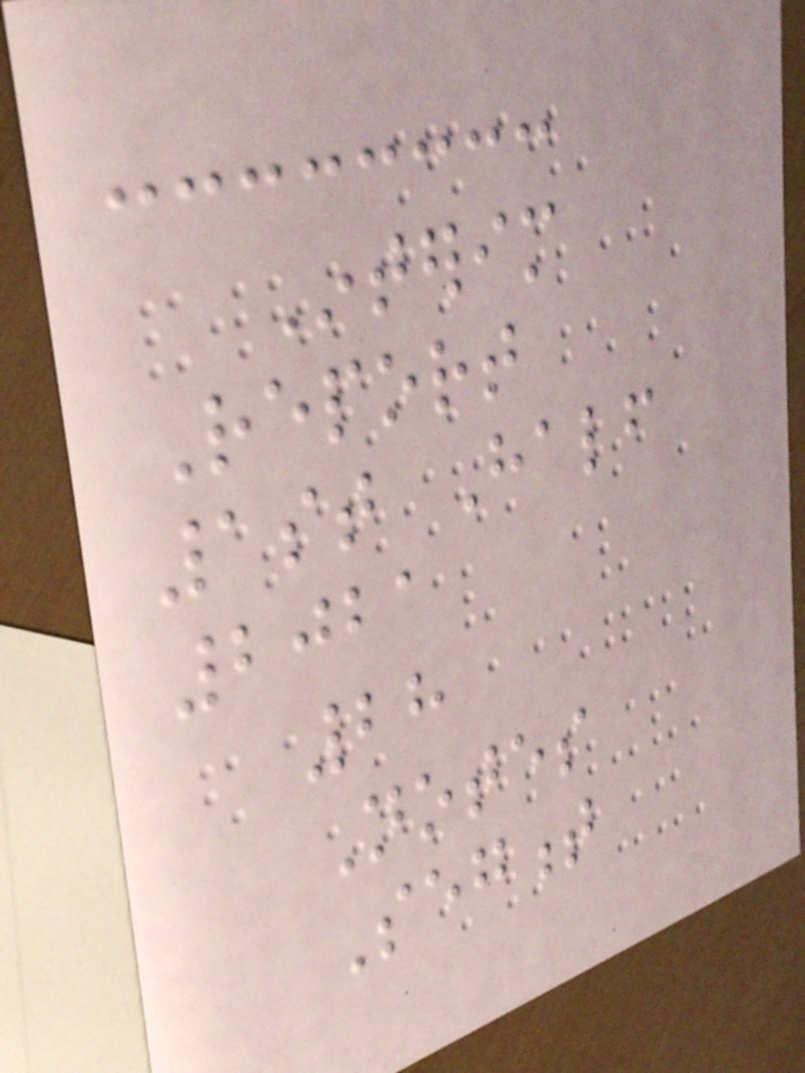Interim
Report
1st Half
2021
28
Notes
Segment
